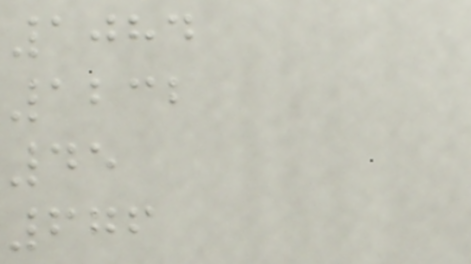1084
1232
45
676
